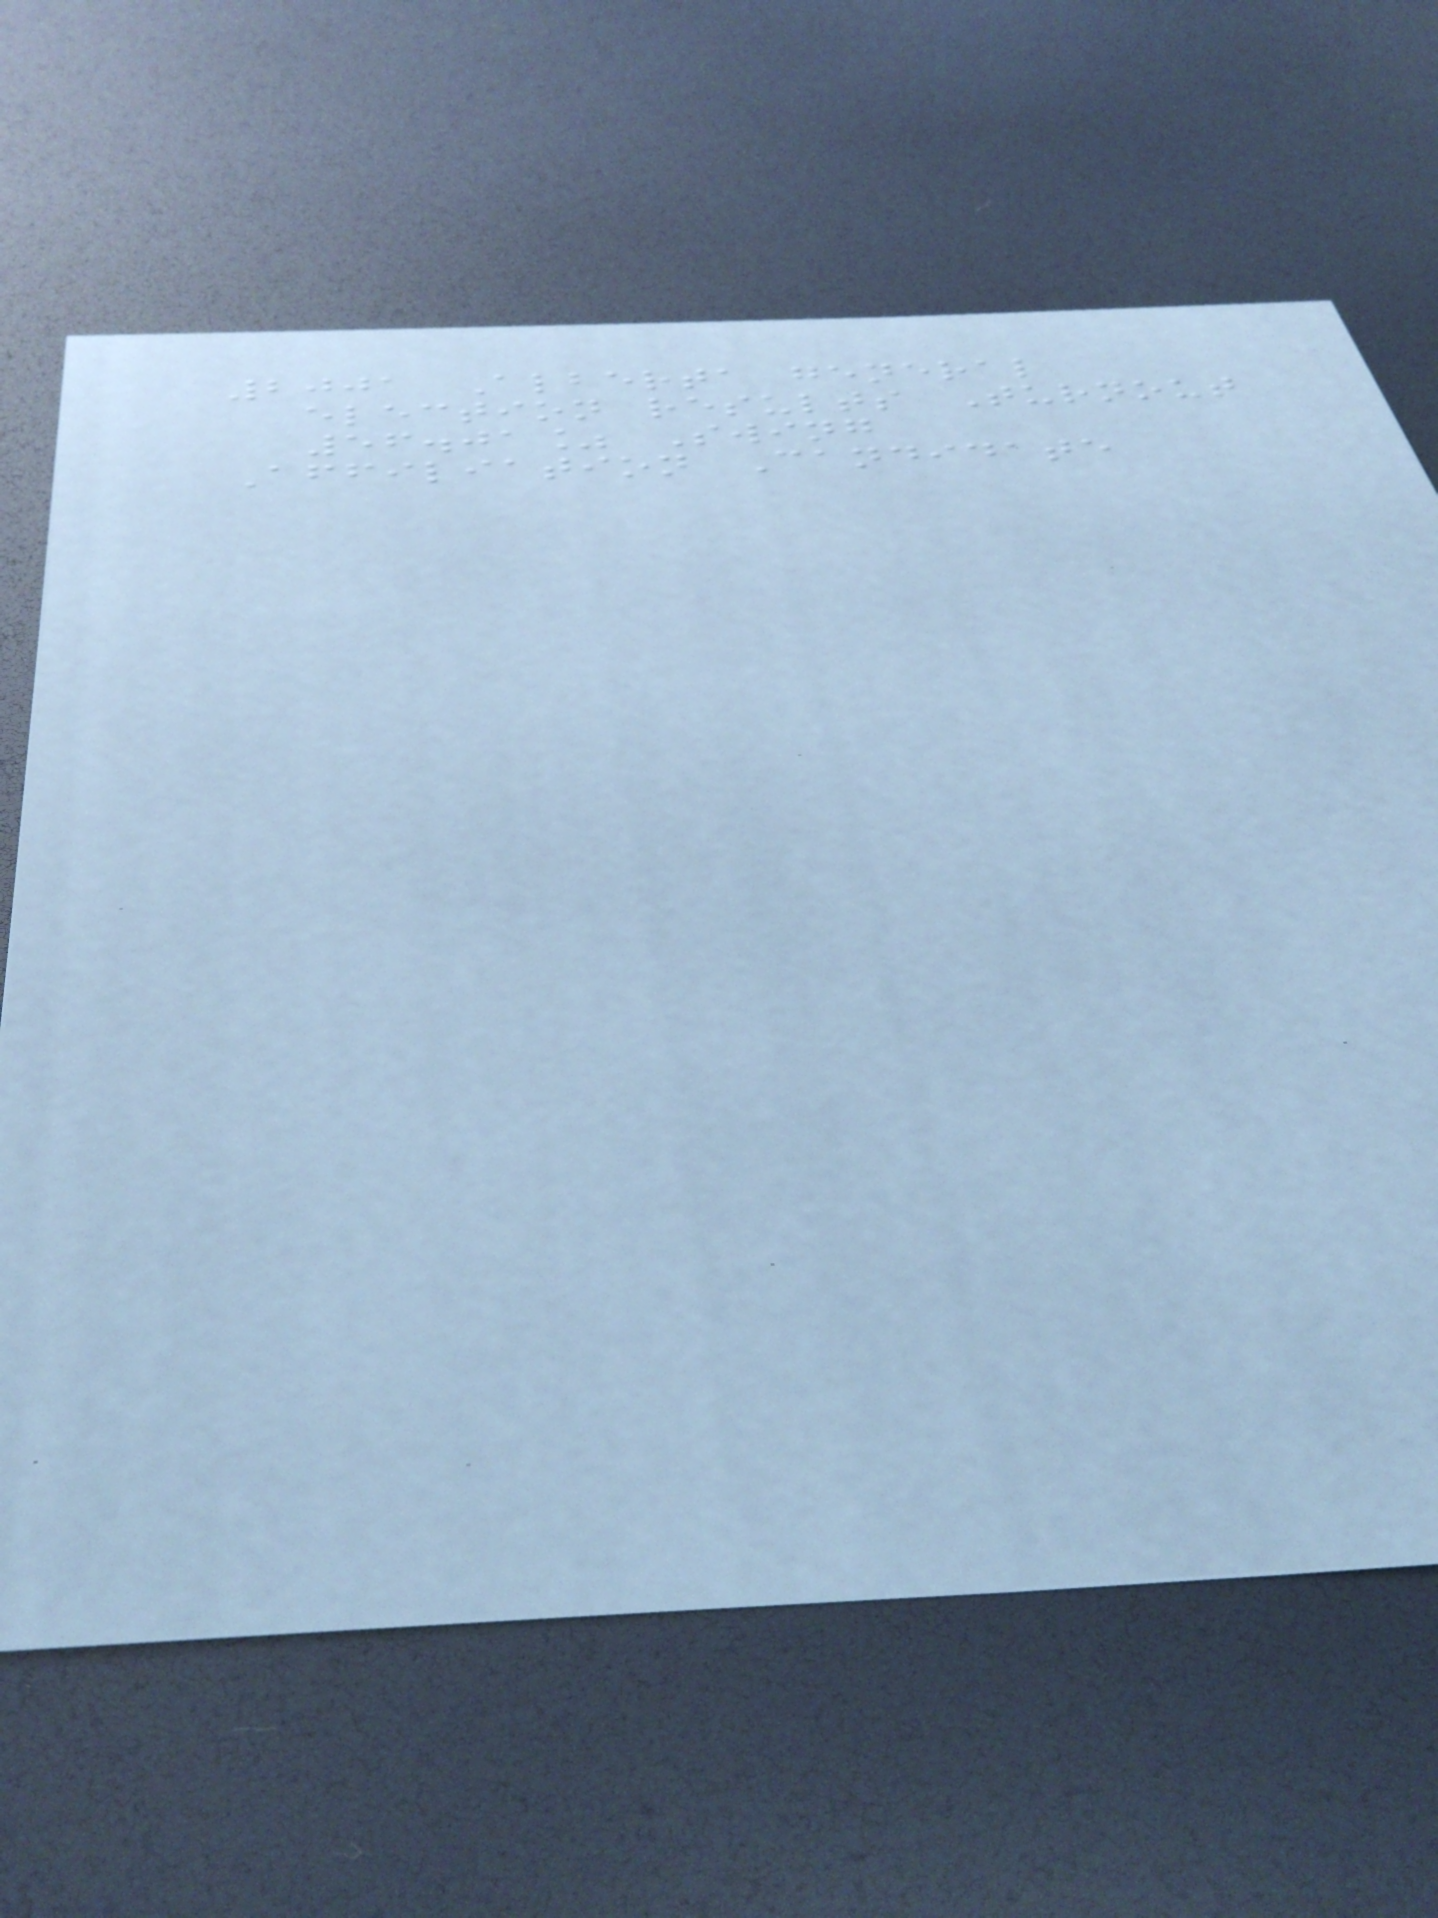2001 Alberta general
election results Turnout
56.01% Swing
Affiliation Candidate
